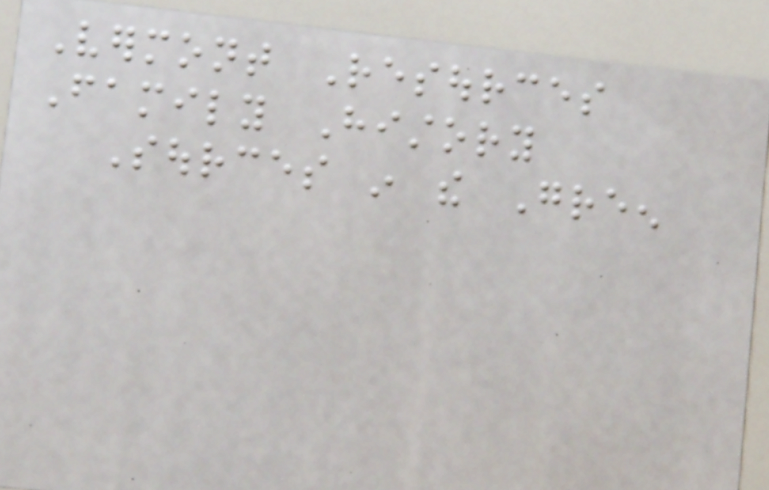Vermont Resources
Family History
Sources in the Green
